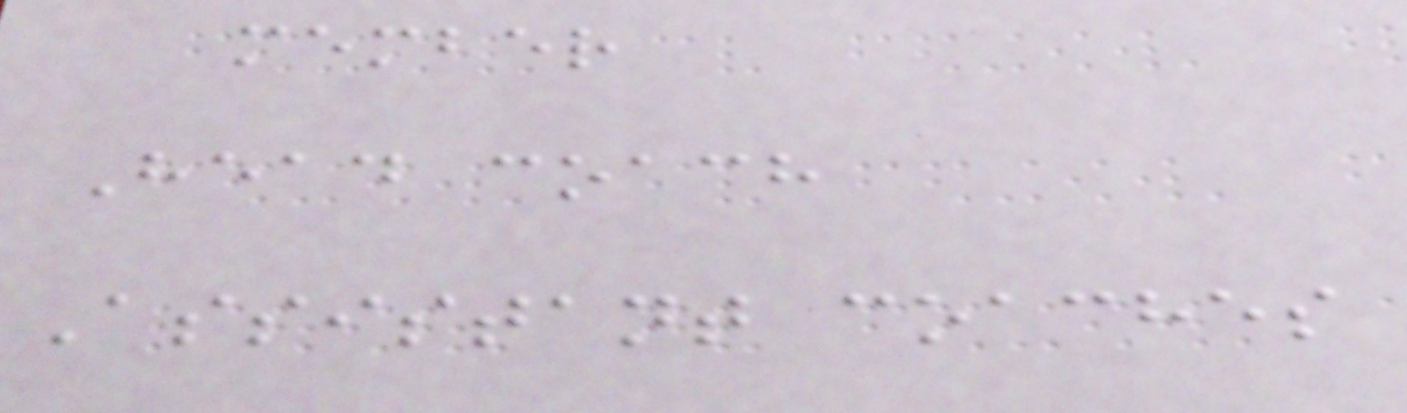member
Head coach
Assistant coaches
